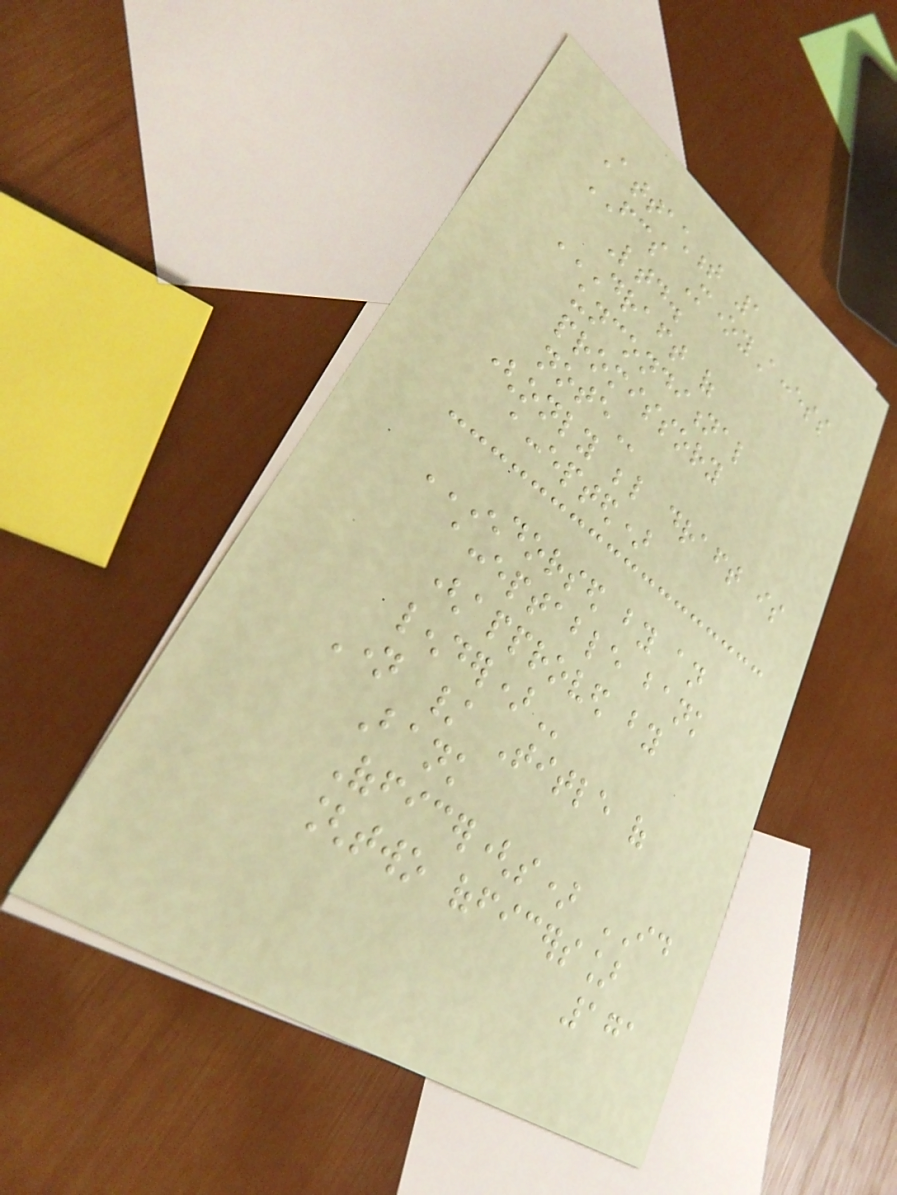Attachment 1
FCS MoneyAccess
Ltd.
DRAFT OF
UNCONDITIONAL
PROMISSORY
NOTE
(only below draft is
accepted)
ENDORSED BY AN
ACCEPTABLE BANK
(APPROVED BY
LENDER)
Name / Title of
Bank
Officer(s) ID
[two officers]
171
